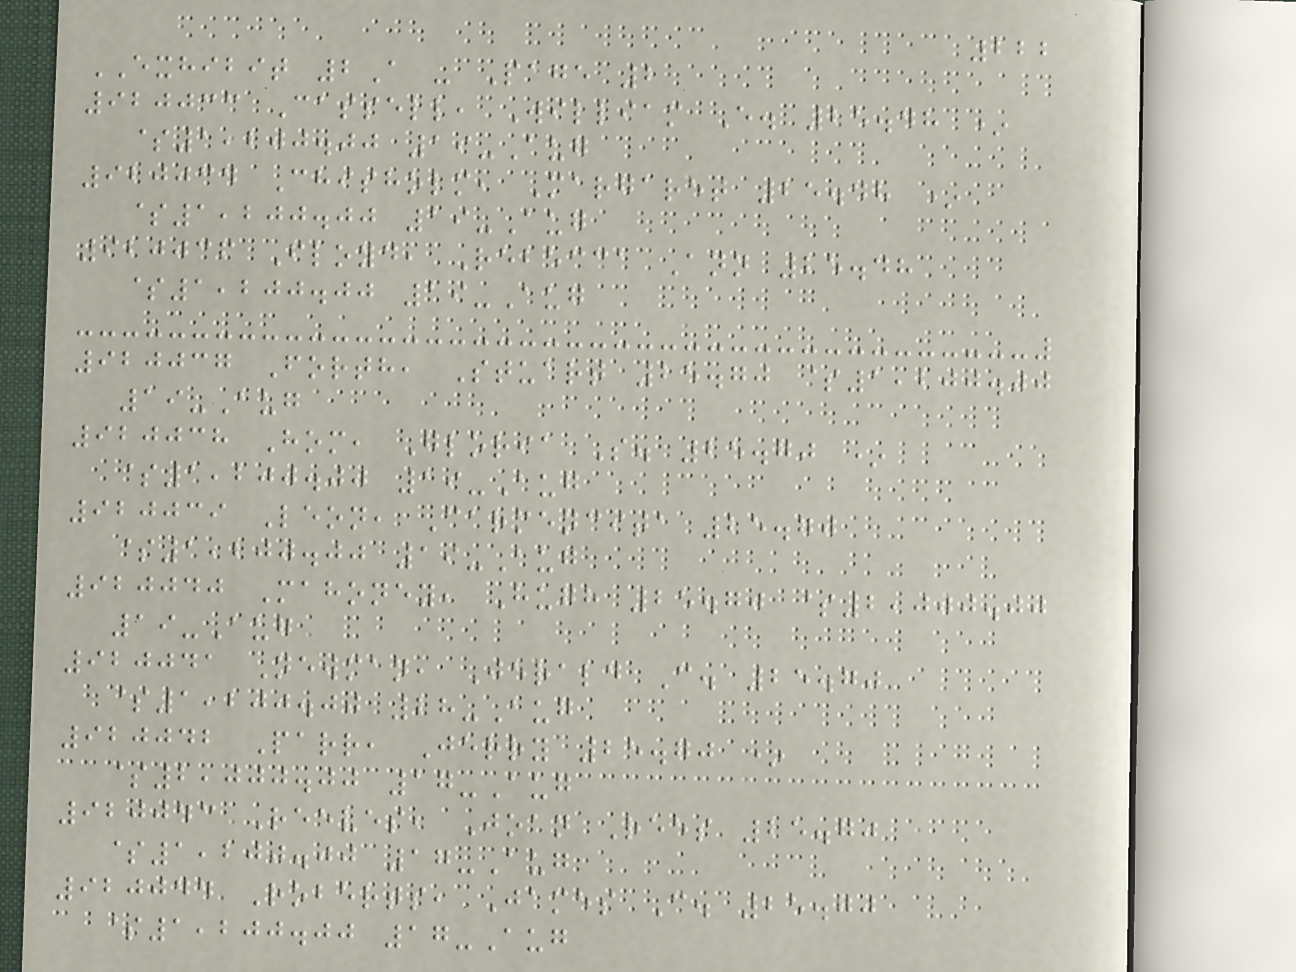222
EXHIBIT 2A - Page 2
920033 Cassell, William E. 25.48 *
$1,200.00 19-Aug
920034 Chisholm, Margaret 25.48 *
$1,200.00 19-Aug
920036 Floyd, Rebecca Ann 25.48
$1,200.00 19-Aug
920037 Forth, Stuart 25.70 $1,200.00
19-Aug
920038 Hom, Gloria S. 25.70 *
$1,200.00 19-Aug
920039 Leon, Carmencita 25.70
$1,200.00 19-Aug
920040 Mahoney, Hugh 25.70 $2,000.00
19-Aug
920041 Newman, Jerald C. 25.70
$1,200.00 28-Aug
920042 Parr, Jerry 25.70 *
$2,000.00 17-Aug
920043 Reeves, Joan Rees 25.70
$1,200.00 17-Aug
920044 Roberts, James C. 25.70
$1,200.00 17-Aug
